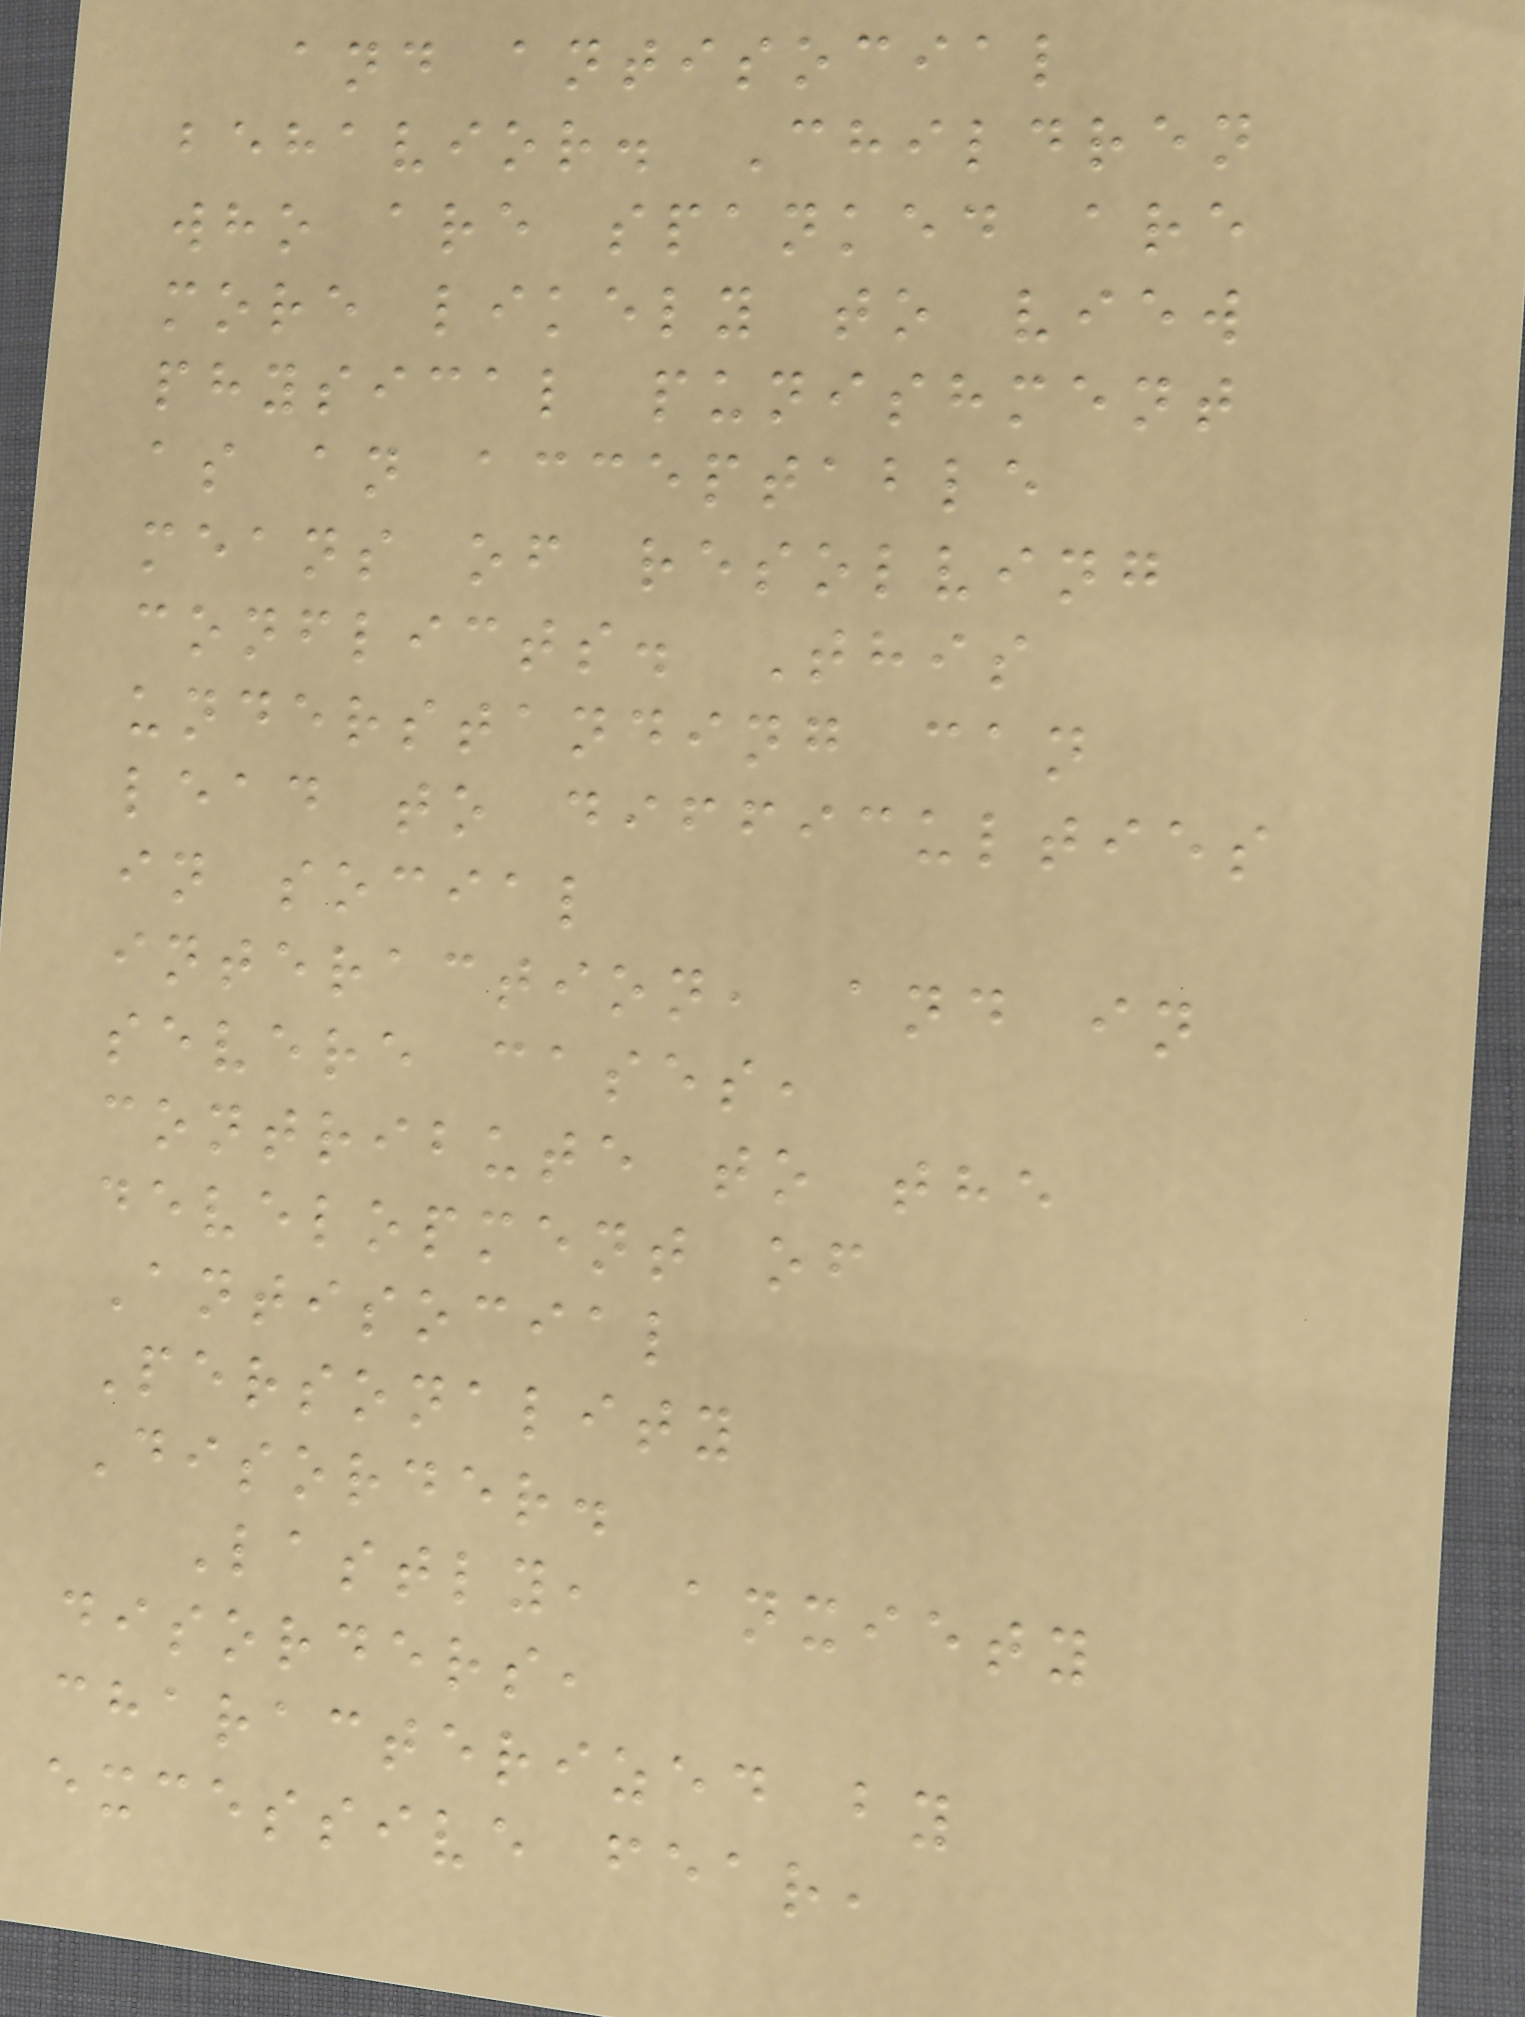and antisocial
behavior. Children
who are spanked are
more likely to view
physical punishment
as an acceptable
means of resolving
conflicts. This
understanding can
lead to difficulties
in social
interaction, and in
severe cases,
contribute to the
development of
Antisocial
Personality
Disorder.
Lastly, anxiety
disorders,
characterized by
excessive fear,
